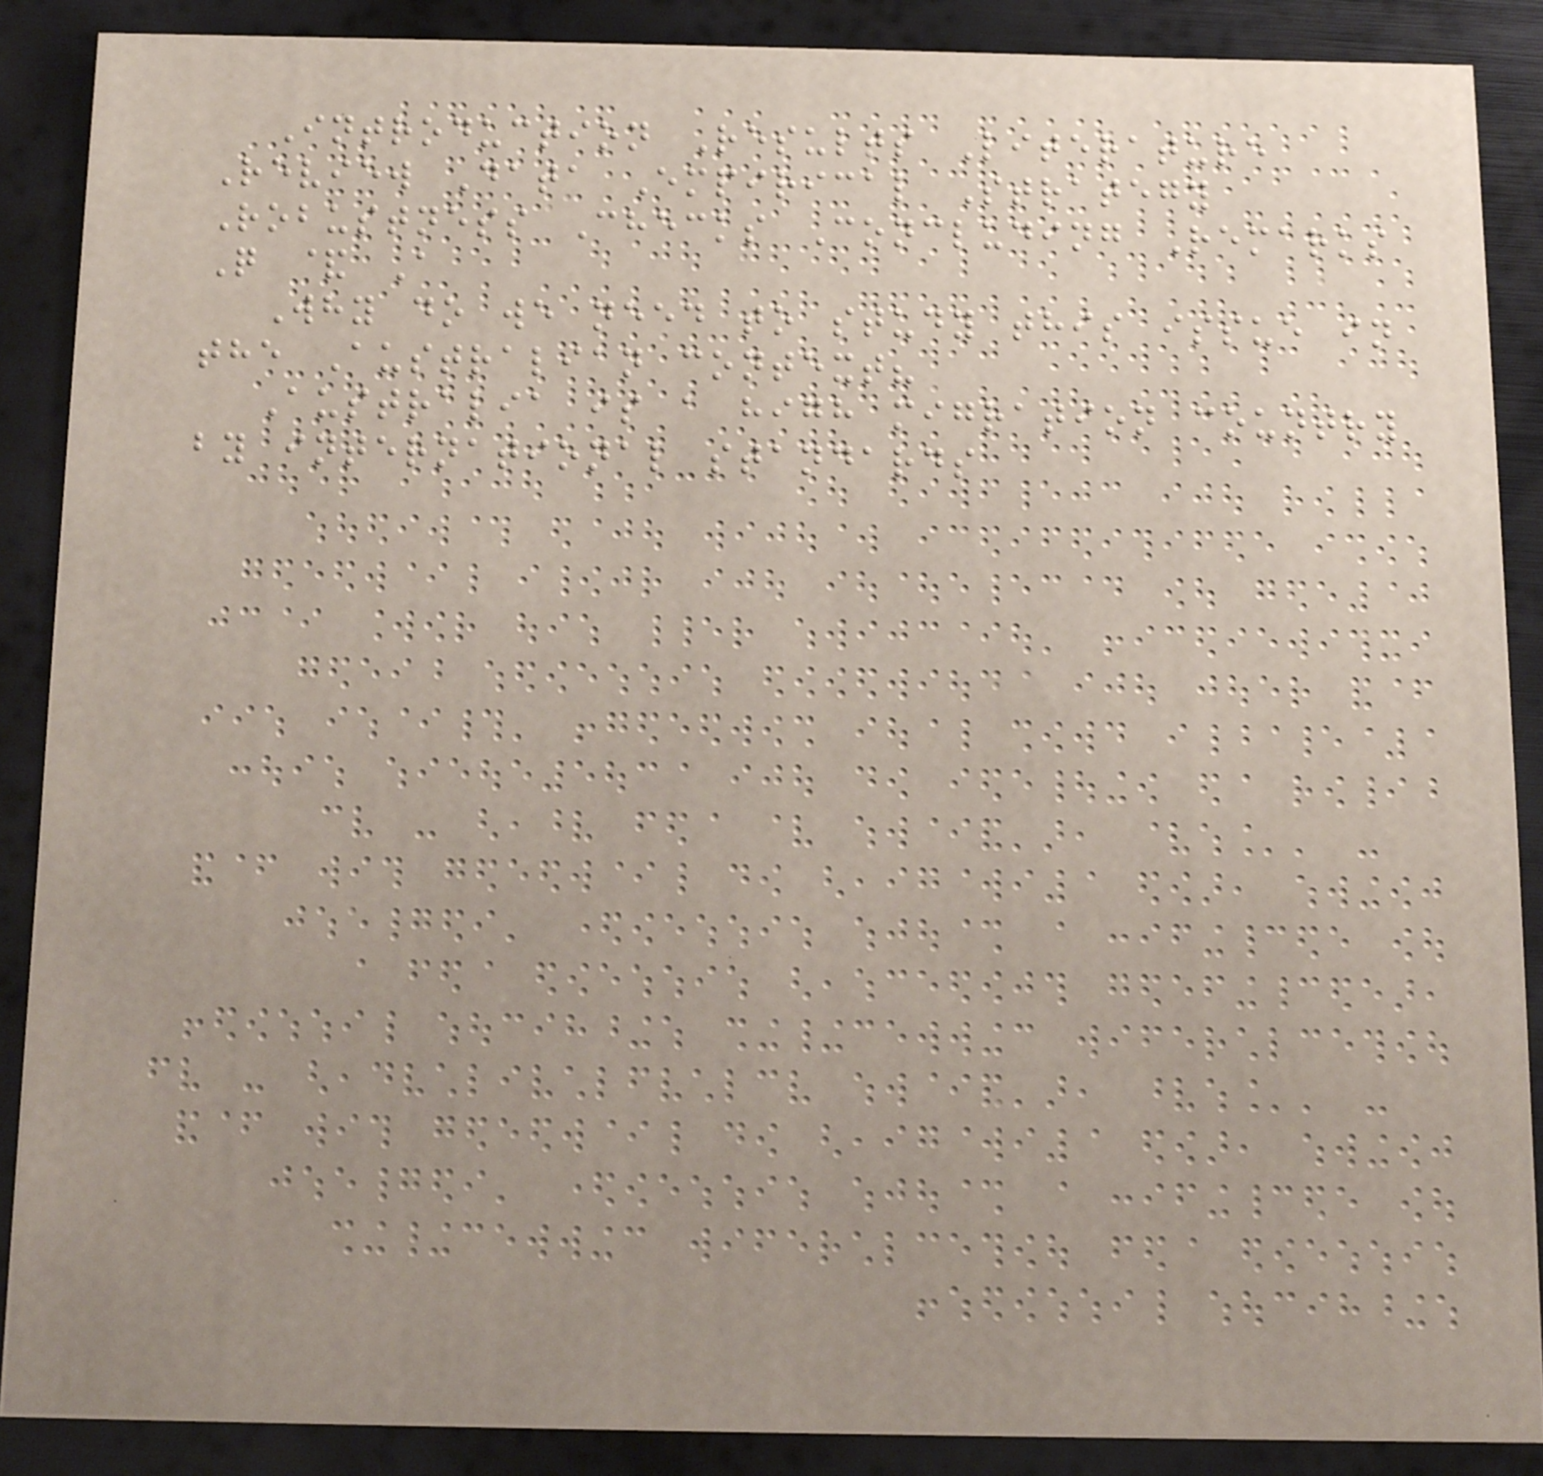Introduction Results Literature
Review Data Empirical Strategy
Robustness Checks Concluding Remarks
Q & A
Why do we need to study this issue in
the Australian context?
Australia is a high migration country
by international standards
